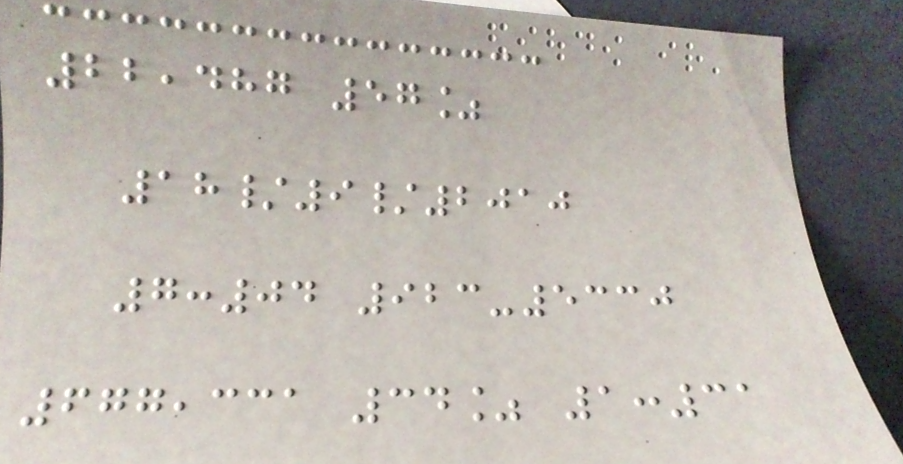22,487 57%
18/9/2010
7:04 923-5330
677,331 34% 1:31
